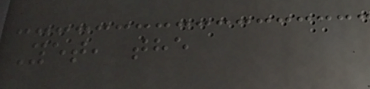Yet, the
